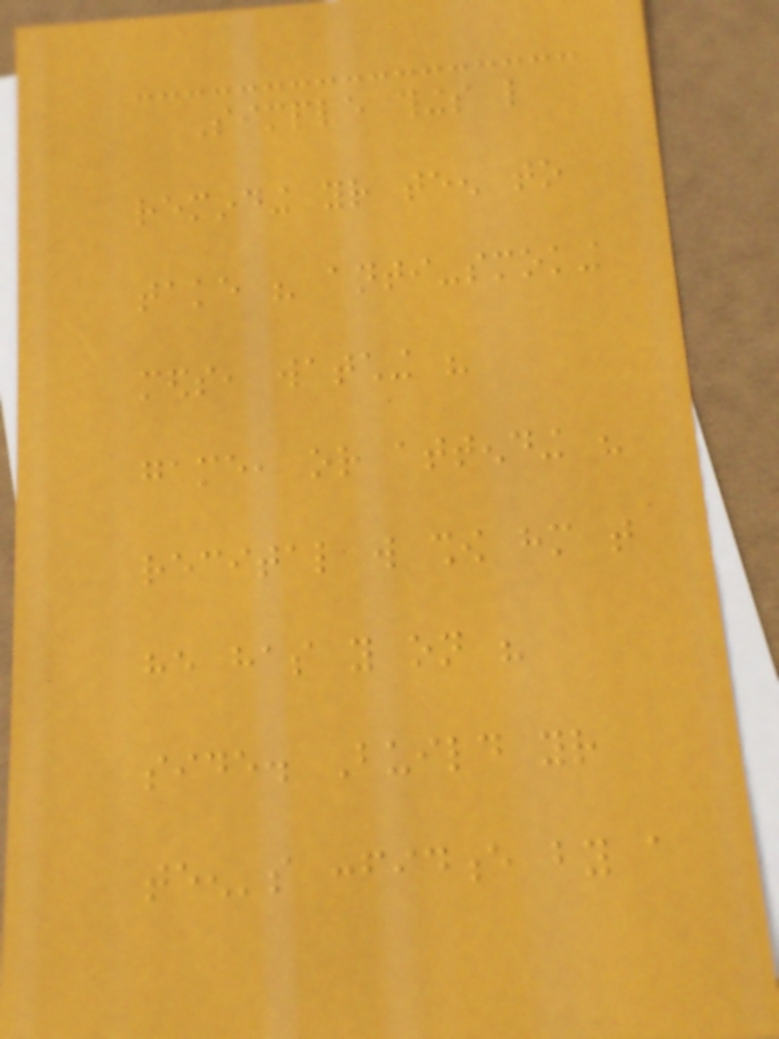Simple things like
reminding your teen to
take his anti-smoking
meds, watching his
game, or attending his
recital will show him that
he has you on his
side. Build your
teen's confidence by a
